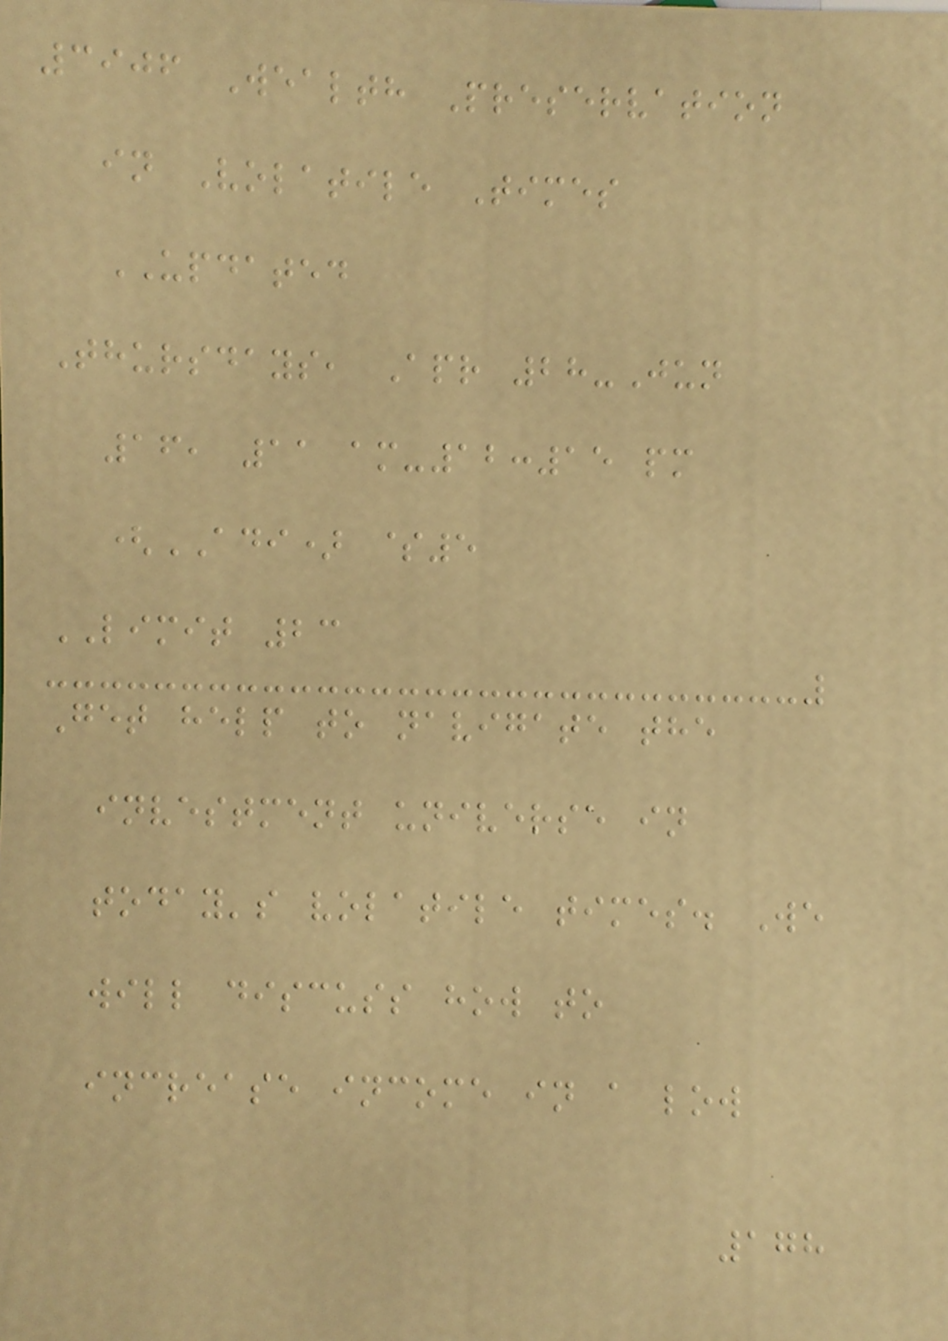3906 Wealth Preservation
in Volatile Times
UPDATED
Thursdays, Apr 28-Jun
16, 11 am-12:15 pm
(ADI) $5
LIMIT 23
Get help to navigate the
investment universe in
today's volatile times. We
will discuss how to
increase income in a low
178
